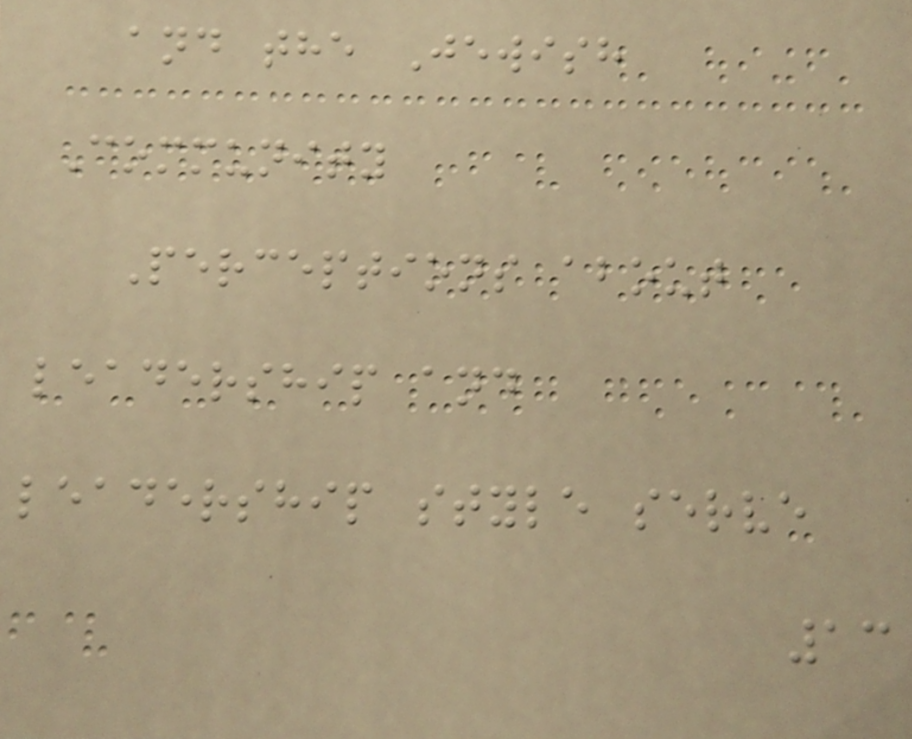and the Jewish
Community
Perceptions about
leadership and
leadership style serve
13
